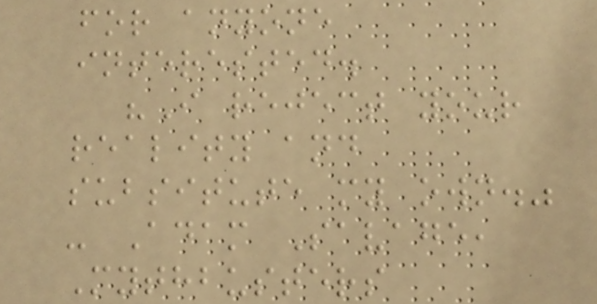for anyone
interested.
"I reject your
reality and
subsitute my own."
- Adam Savage,
Mythbusters
